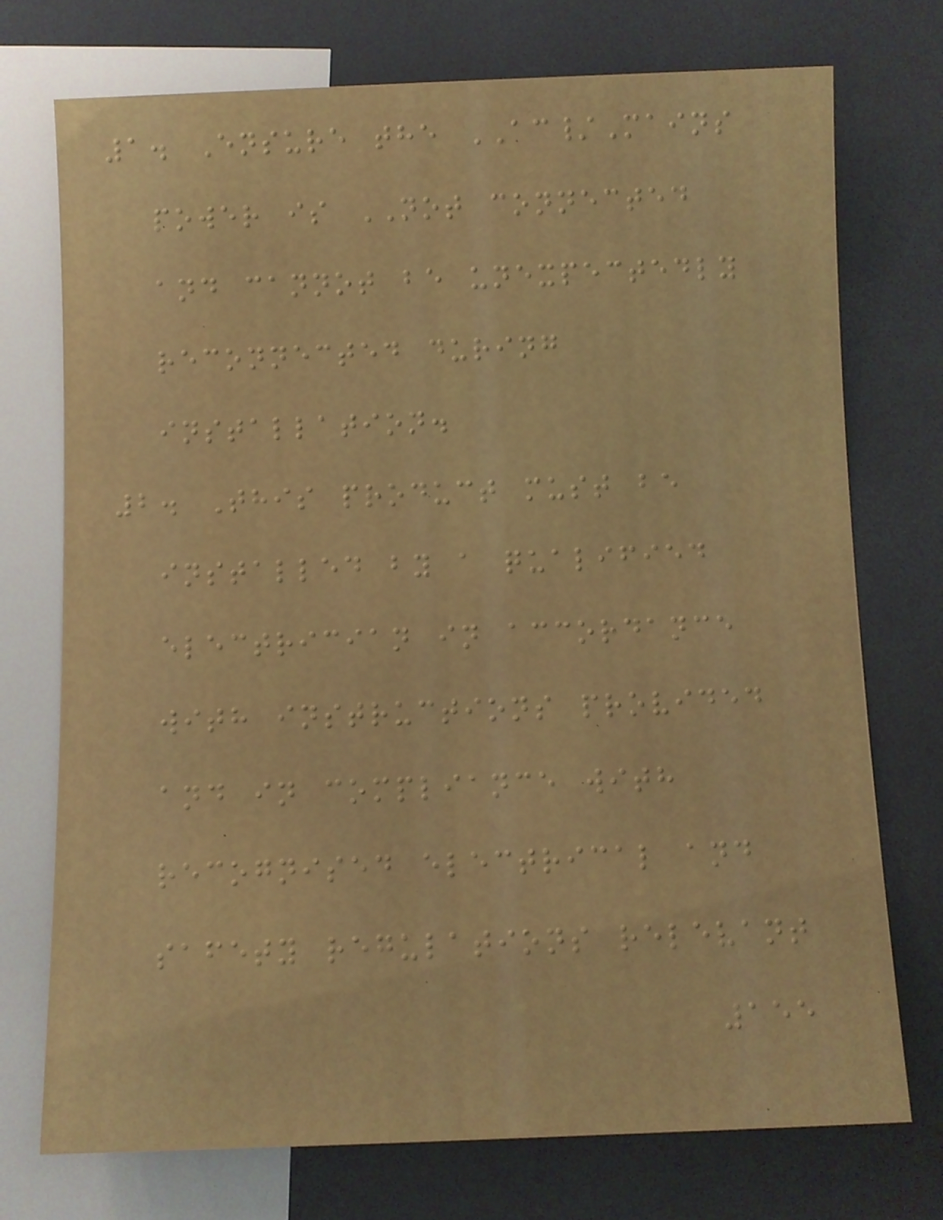1. Ensure the AC/Mains
power is NOT connected
and cannot be unexpectedly
reconnected during
installation.
2. This product must be
installed by a qualified
electrician in accordance
with instructions provided
and in compliance with
recognised electrical and
safety regulations relevant
155
